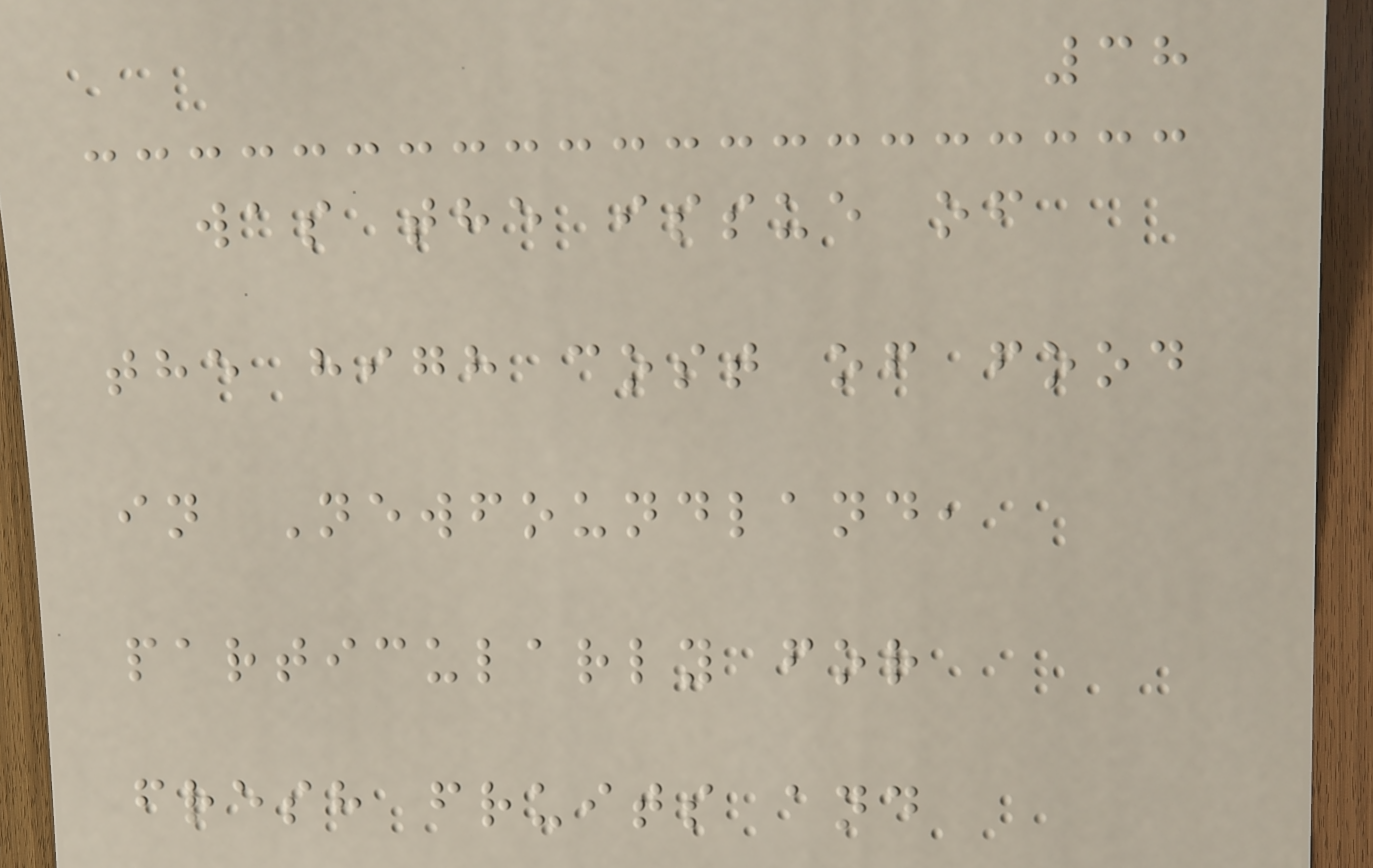38
was the issue of
the high cost of food
in Newfoundland,
particularly for
fresh fruits and
